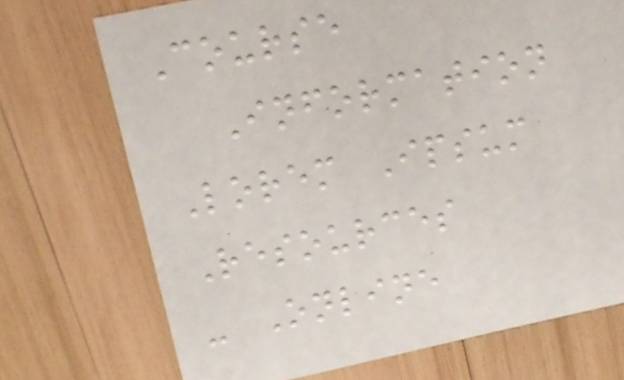Course
Information
Lorem Ipsum
Resources
- Online
